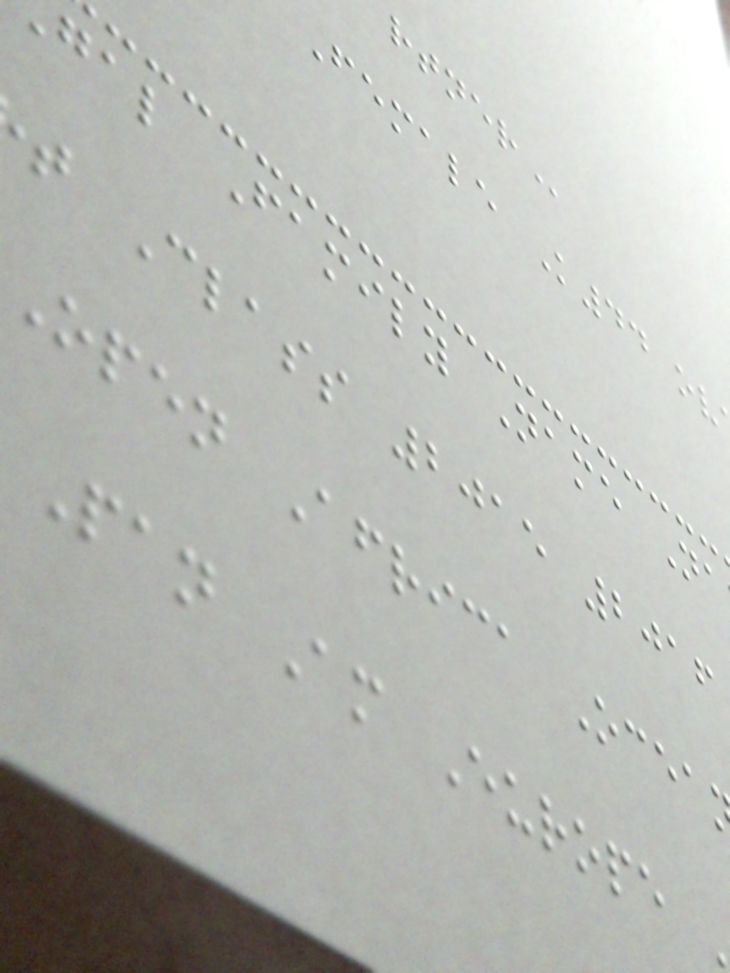Female K44 ov
gal Family Name Na
t Class 2015 2016
Open Africa Ocea
Pan Am Europe
